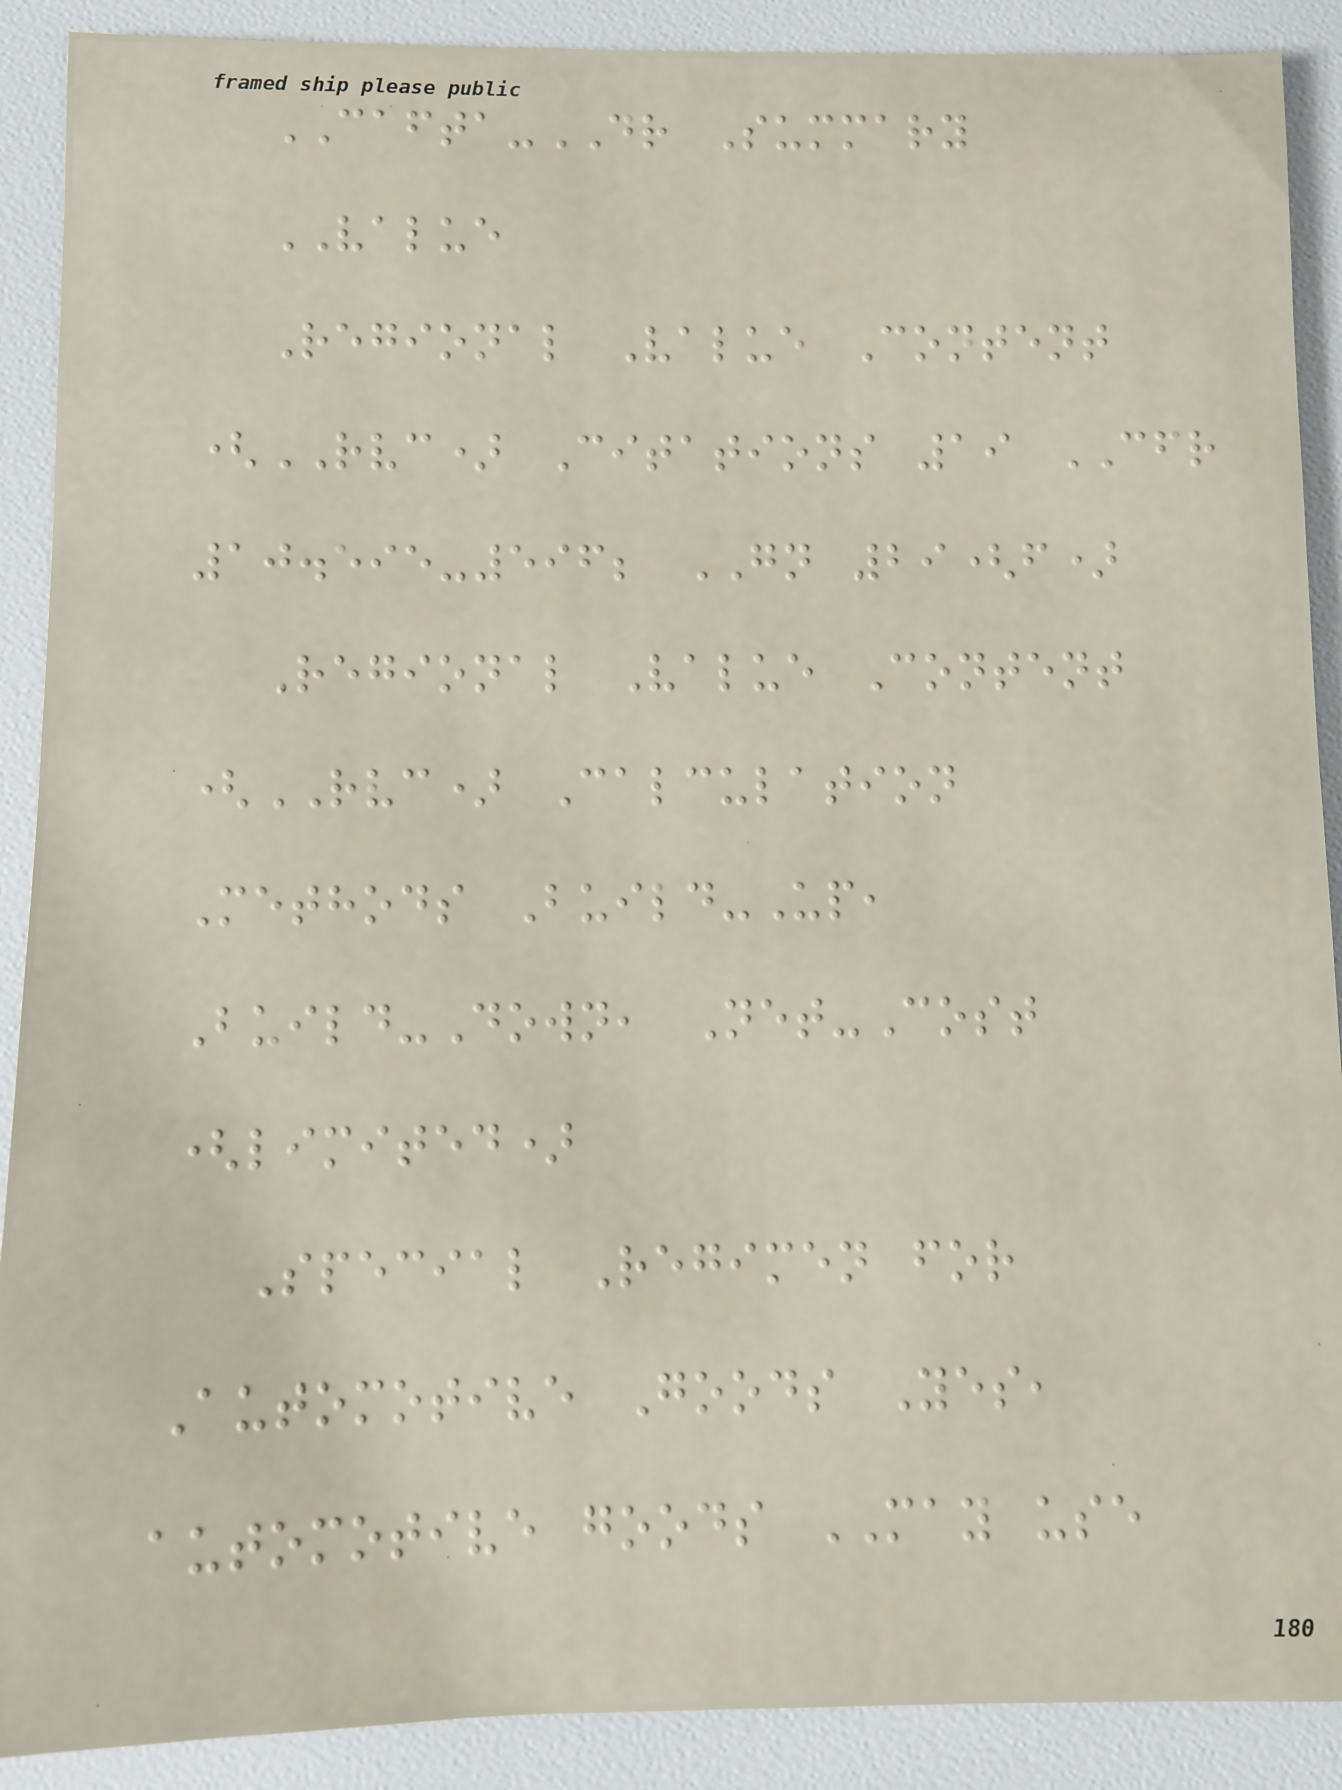CAFTA-DR Summary
VALUE
Regional Value Content
(RVC) Citations 19 CFR
10.595-596; GN 29(f)
Regional Value Content
(RVC) Calculation
Methods Build-Up,
Build-Down, Net-Cost
(limited)
Special Regimen for
Automotive Goods Yes,
automotive goods MAY use
